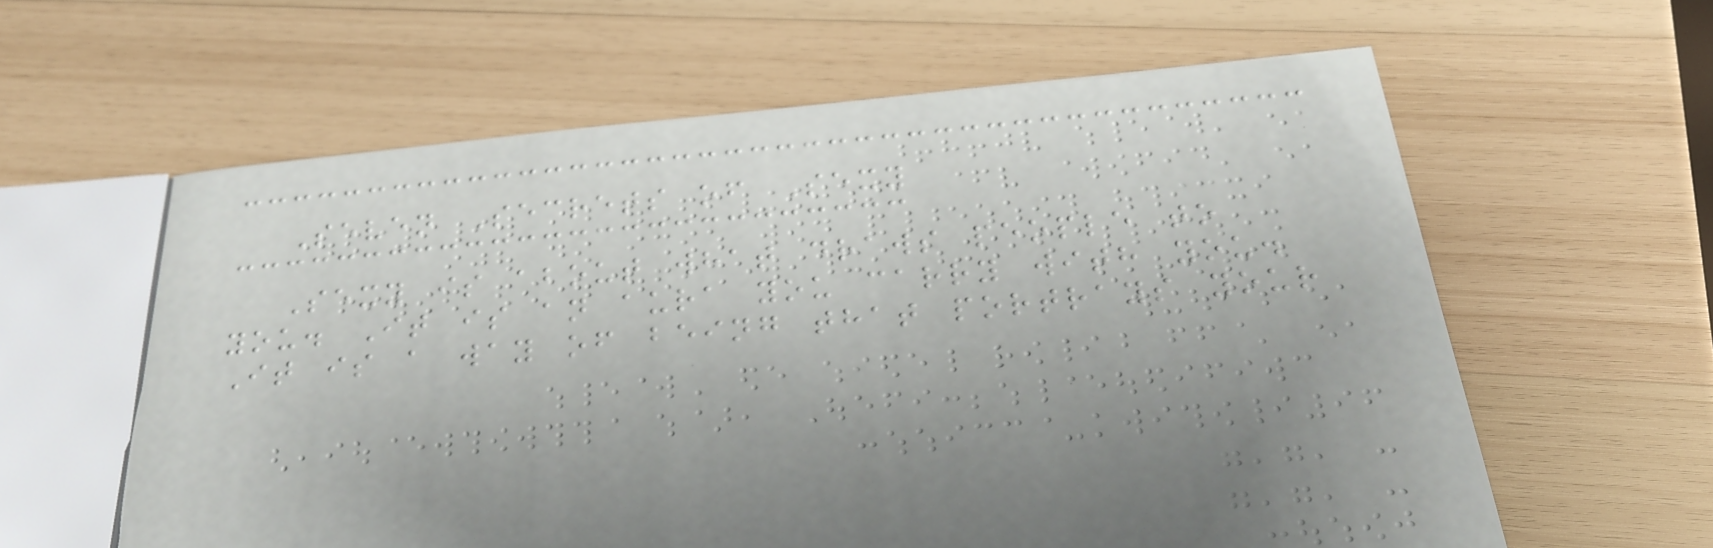Seven Secrets of Sexy
Sexy is about what draws people to
you. It is an aura you carry with you.
It is a way of being that portrays your
